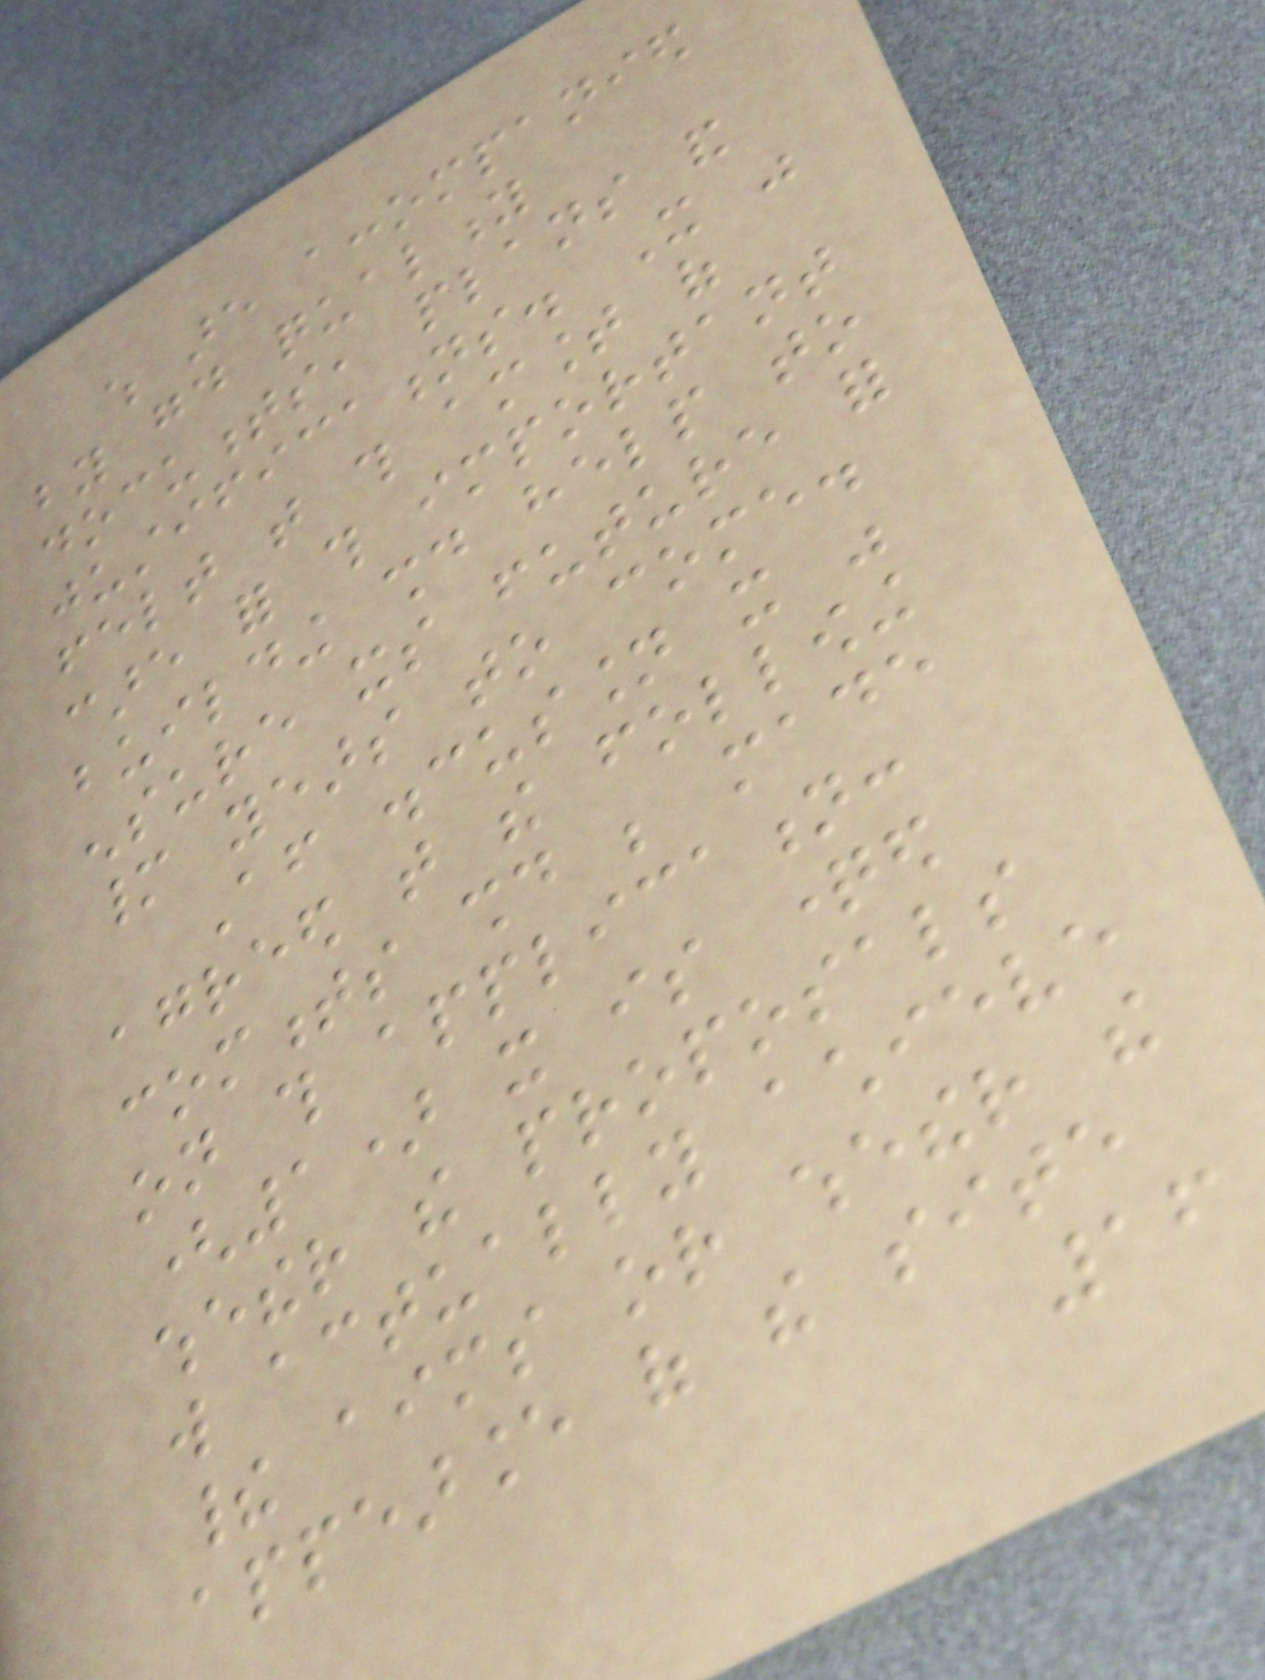which are accompanied
by good quality
documents, plans and
justifications. It was
felt that this amount of
care for this important
building should help to
ensure its future for
many years to come.
After discussion it was
agreed that the following
comments should be made
on this application:
(1) it is questioned
whether the proposals
will actually achieve
their aims or whether the
appearance of the site
16
